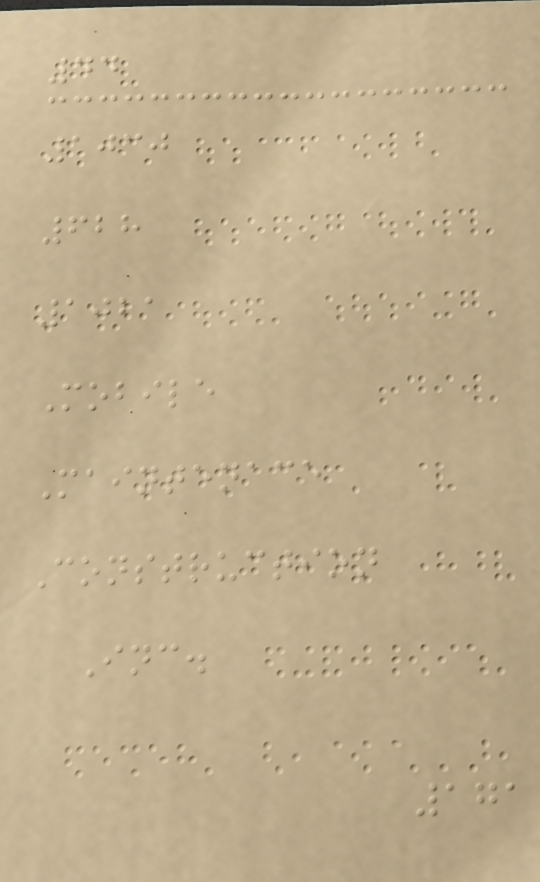44
1030
628
1021
Mobile
Maintenace
Construction
Inc.
171
